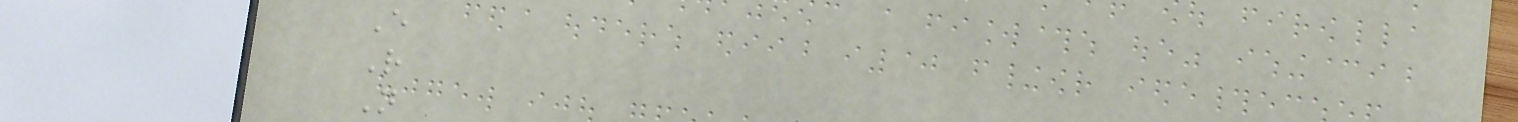E
R
N
